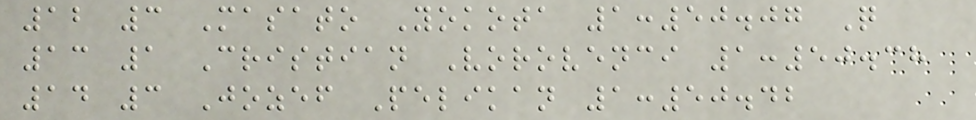12 3 Masato Yokota 1:50.07 Q
13 1 Cristian Vorovenci 1:50.38
14 3 Jozef Pelikan 1:50.42
